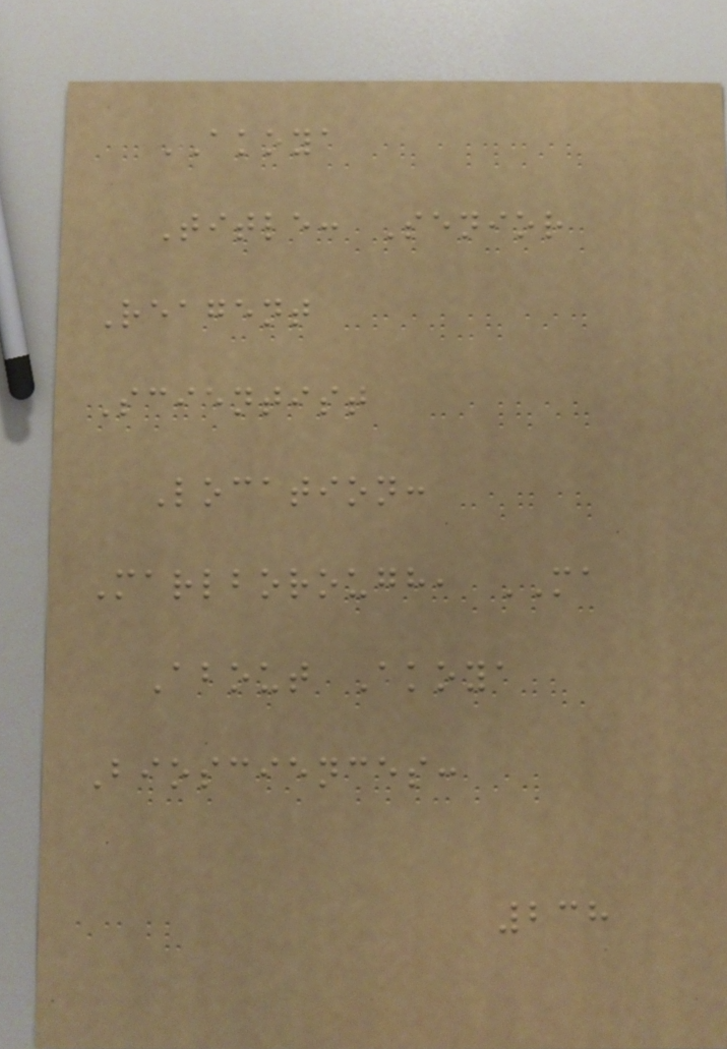AKOYA
Title: Senior
Reagent
Scientist
Location:
Marlborough, MA
About Akoya
Biosciences:
238
